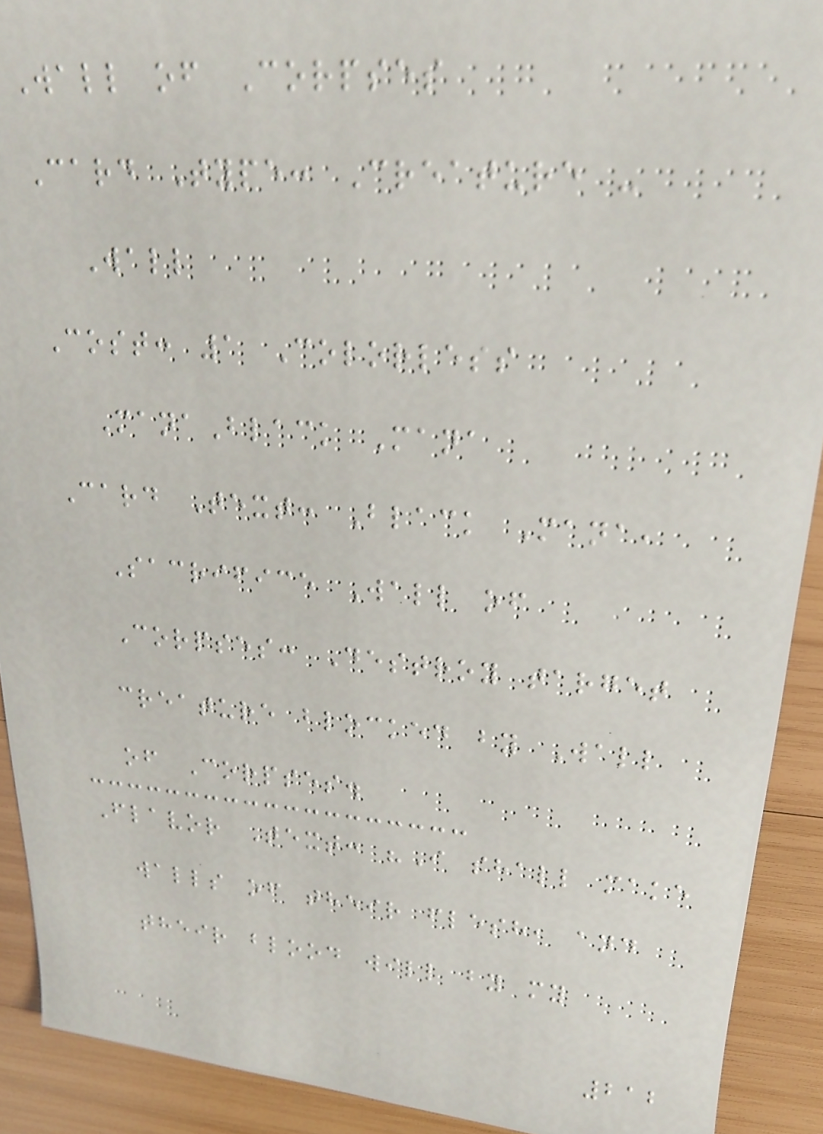Wall of Corpses
Card Type: Creature -
Wall
Cost: 1 Colorless
ManaBlack Mana
Card Text: Black Mana,
Sacrifice Wall of
Corpses: Destroy target
creature blocked by Wall
of Corpses.
Flavor Text: "I shall make
walls of their flesh, and
their blood will by my
212
